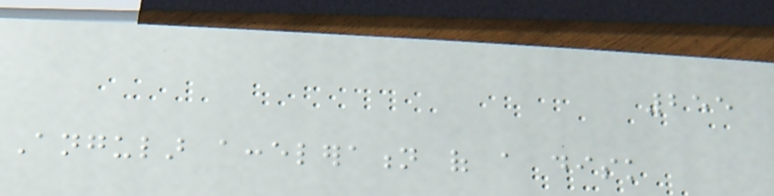255
Angular acceleration of a disk
